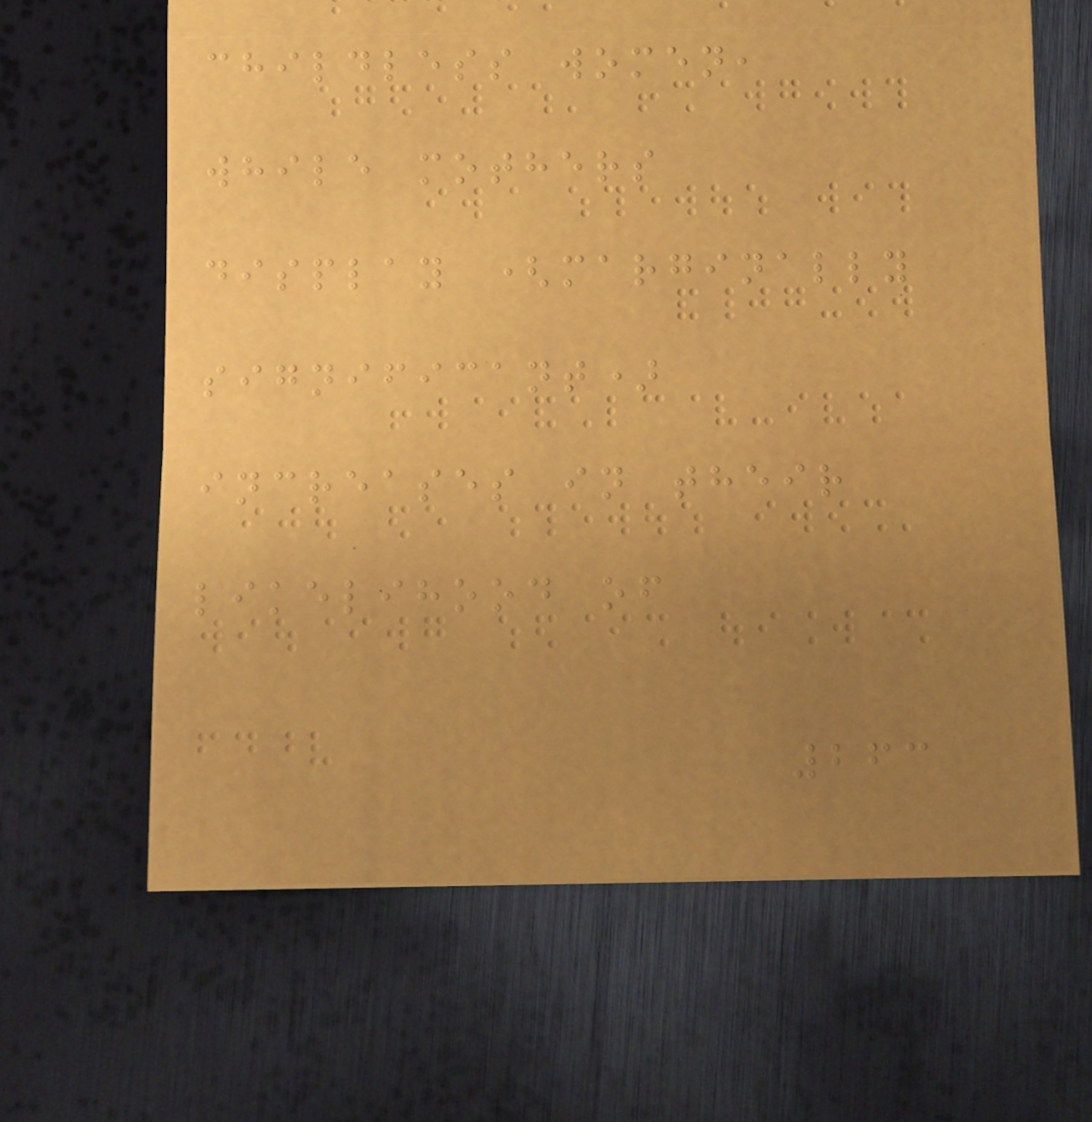childless women,
while mothers
display (marginally
significant)
increases in their
likelihood of
263
